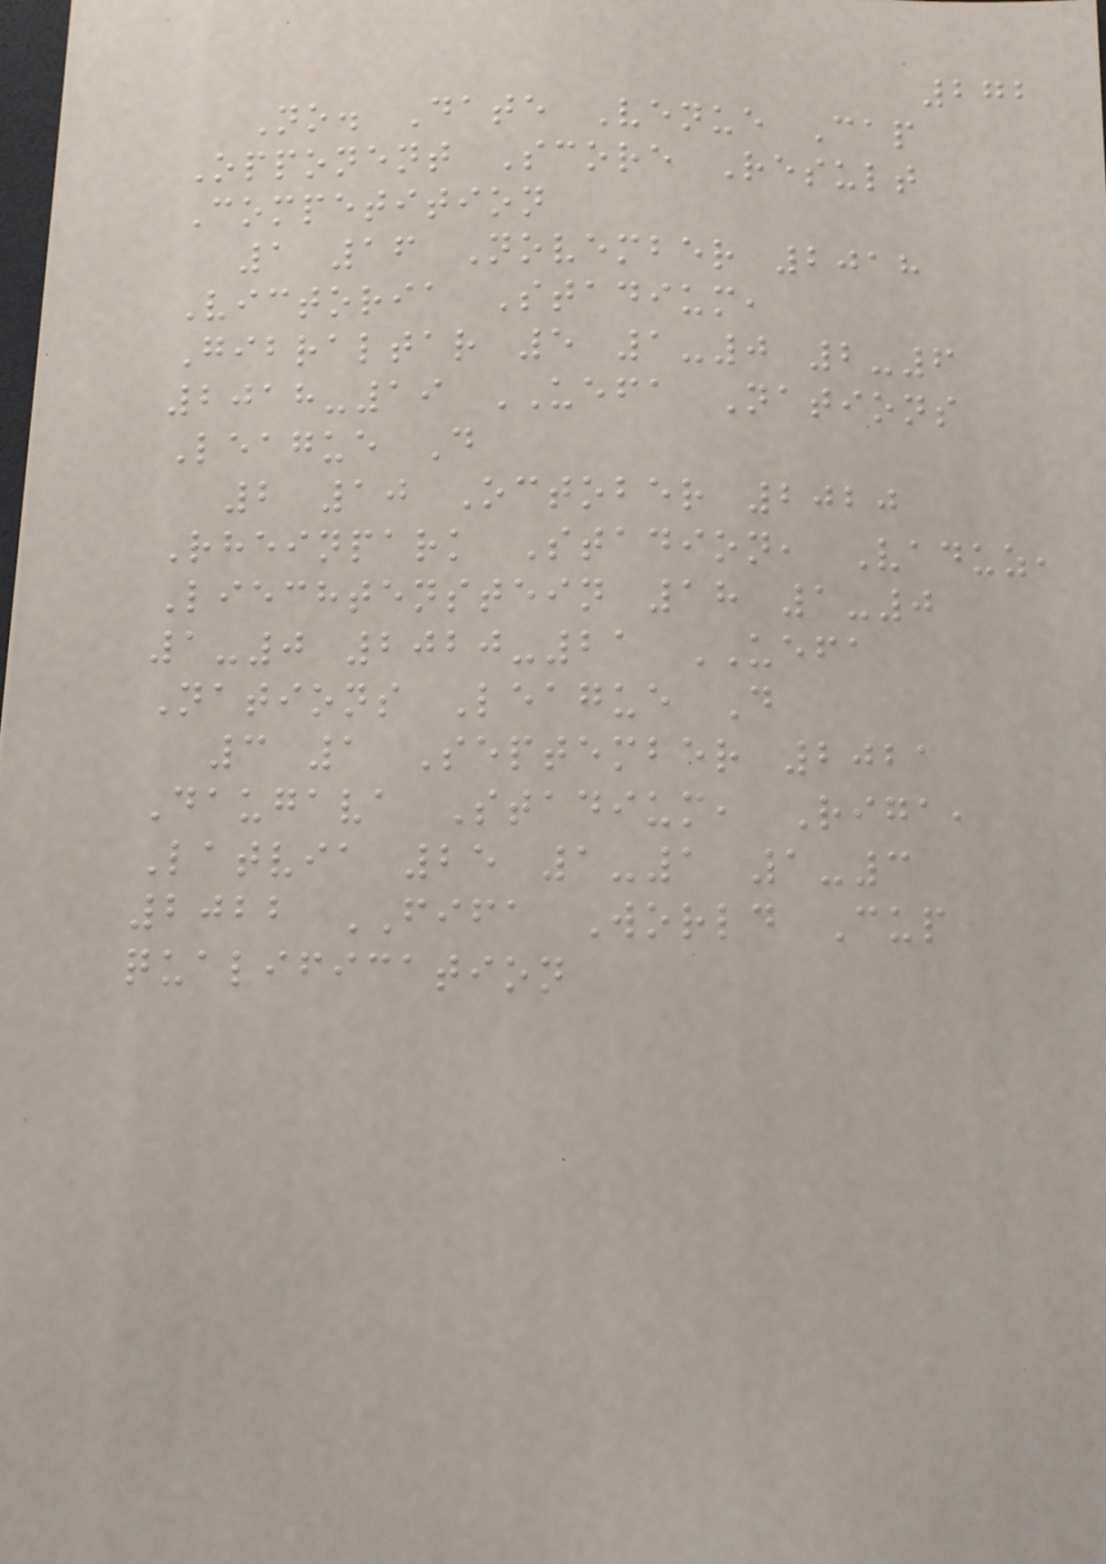272
No. Date Venue Cap
Opponent Score Result
Competition
1 16 November 2018
Victoria Stadium,
Gibraltar 5 1-0 2-6
2018-19 UEFA Nations
League D
2 10 October 2020
Rheinpark Stadion, Vaduz,
Liechtenstein 18 1-0
1-0 2020-21 UEFA
Nations League D
3 1 September 2021
Daugava Stadium, Riga,
Latvia 25 1-1 1-3
2022 FIFA World Cup
qualification
